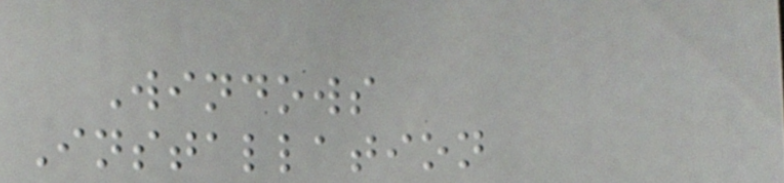Windows
Installation
